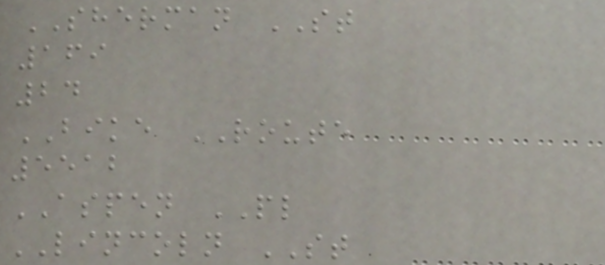SHERMAN ST
169
24
BIKE ROUTE
5512
ASPEN PL
LINCOLN ST
